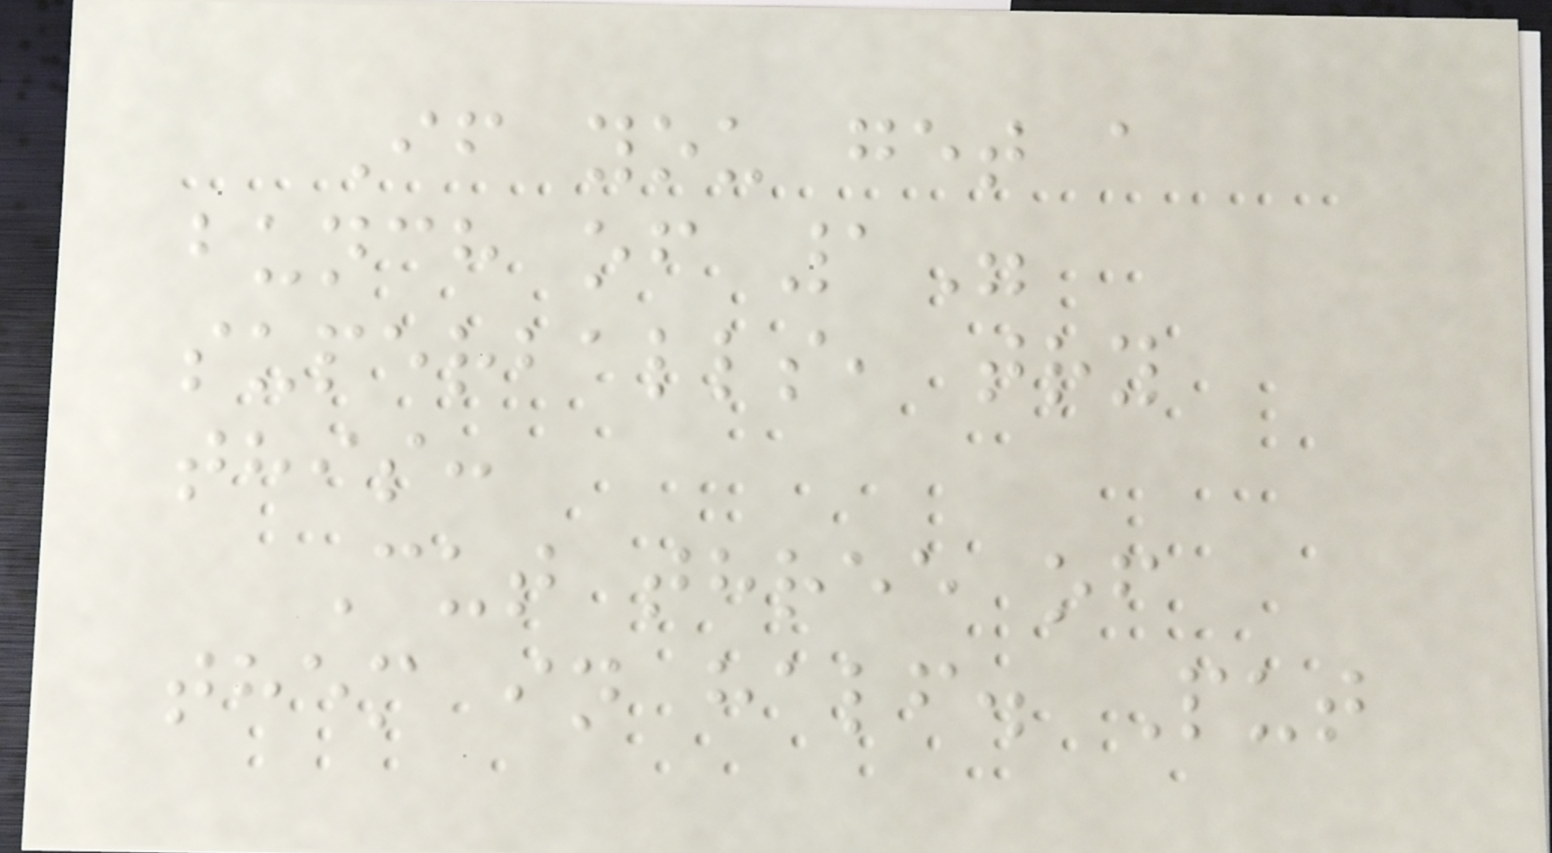If you get a
bunch of 1"
superballs, try
this:
Cut three of
them in half. Put
